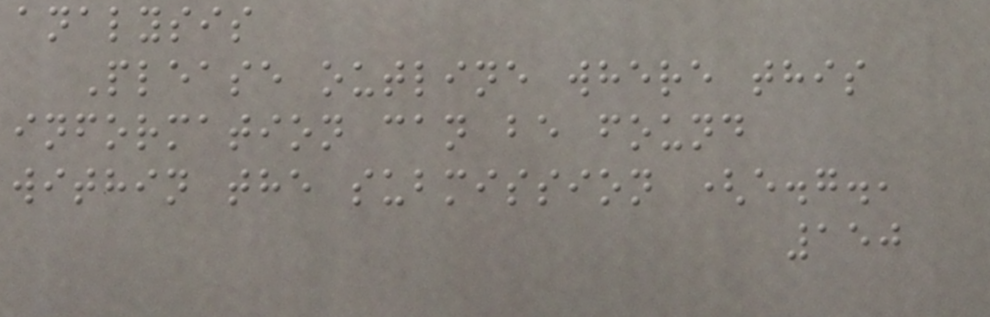analysis
Please outline where this
information can be found
within the submission (e.g.,
150
